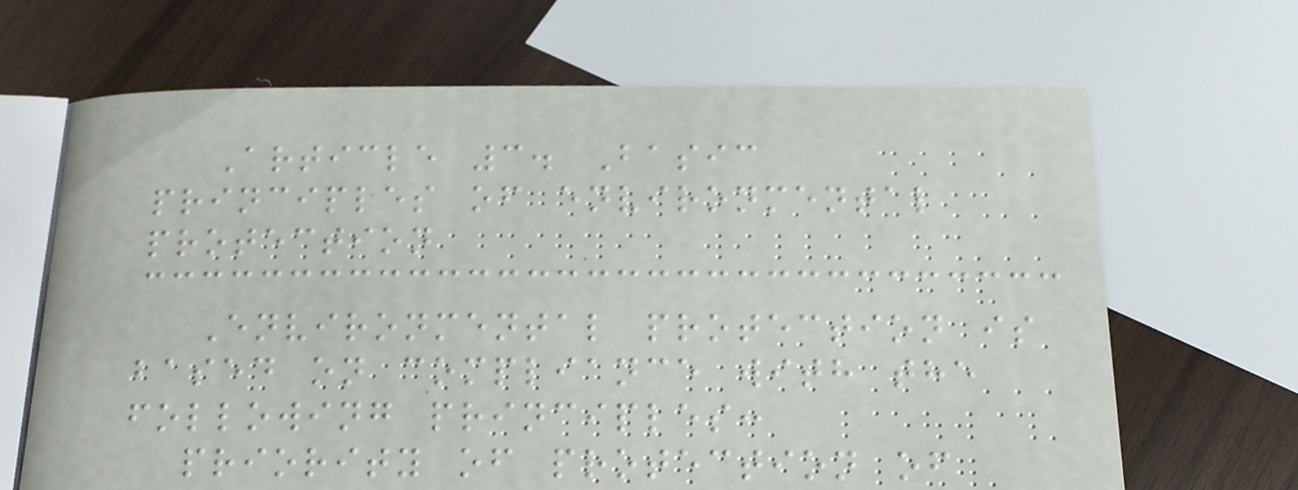Article 3. Basic
principles of environmental
protection
Environmental protection is
based on compliance with the
following principles:
priority of protection of
